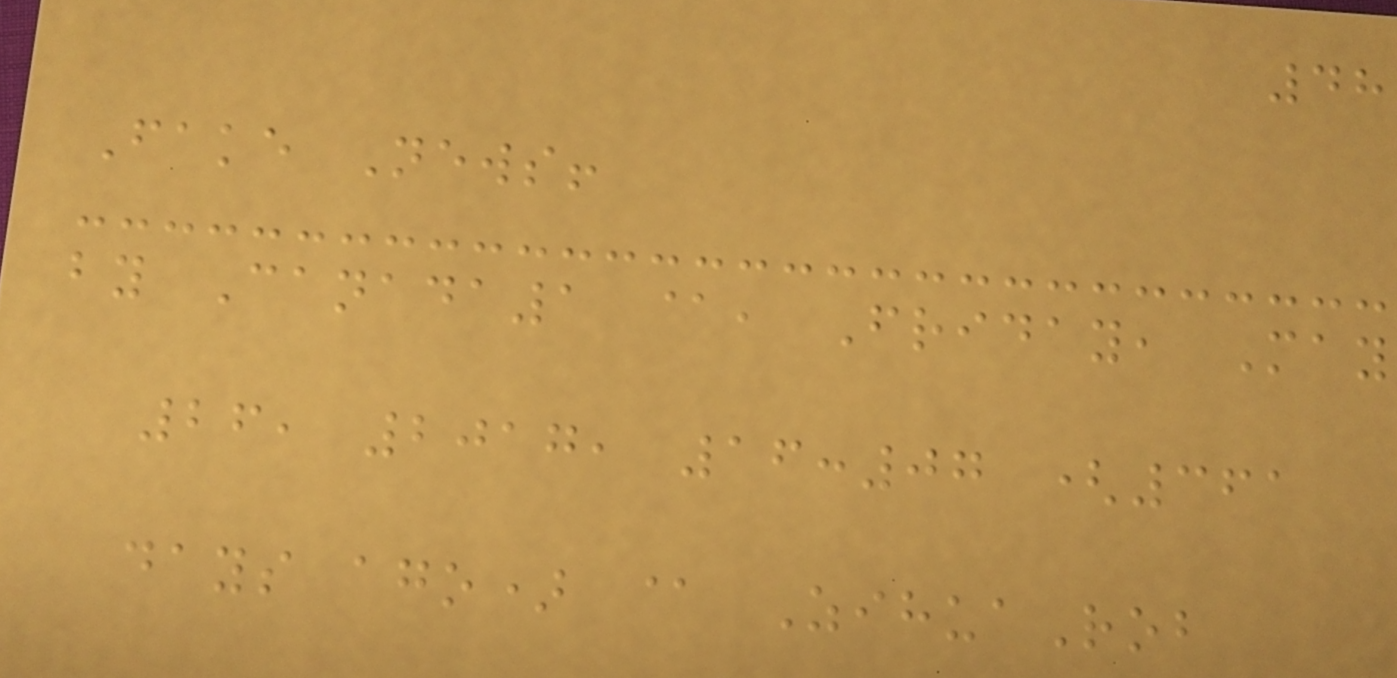48
Fake News!
by Canada1 @, Friday, May
26, 2017, 16:07 (361
days ago) @ ZihuaRob
